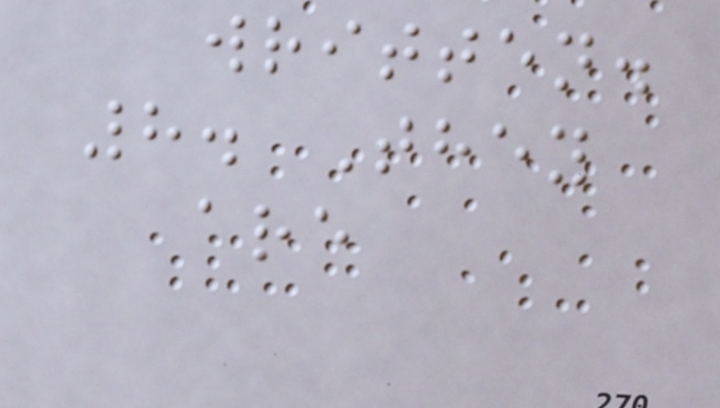written.
8. They
are
